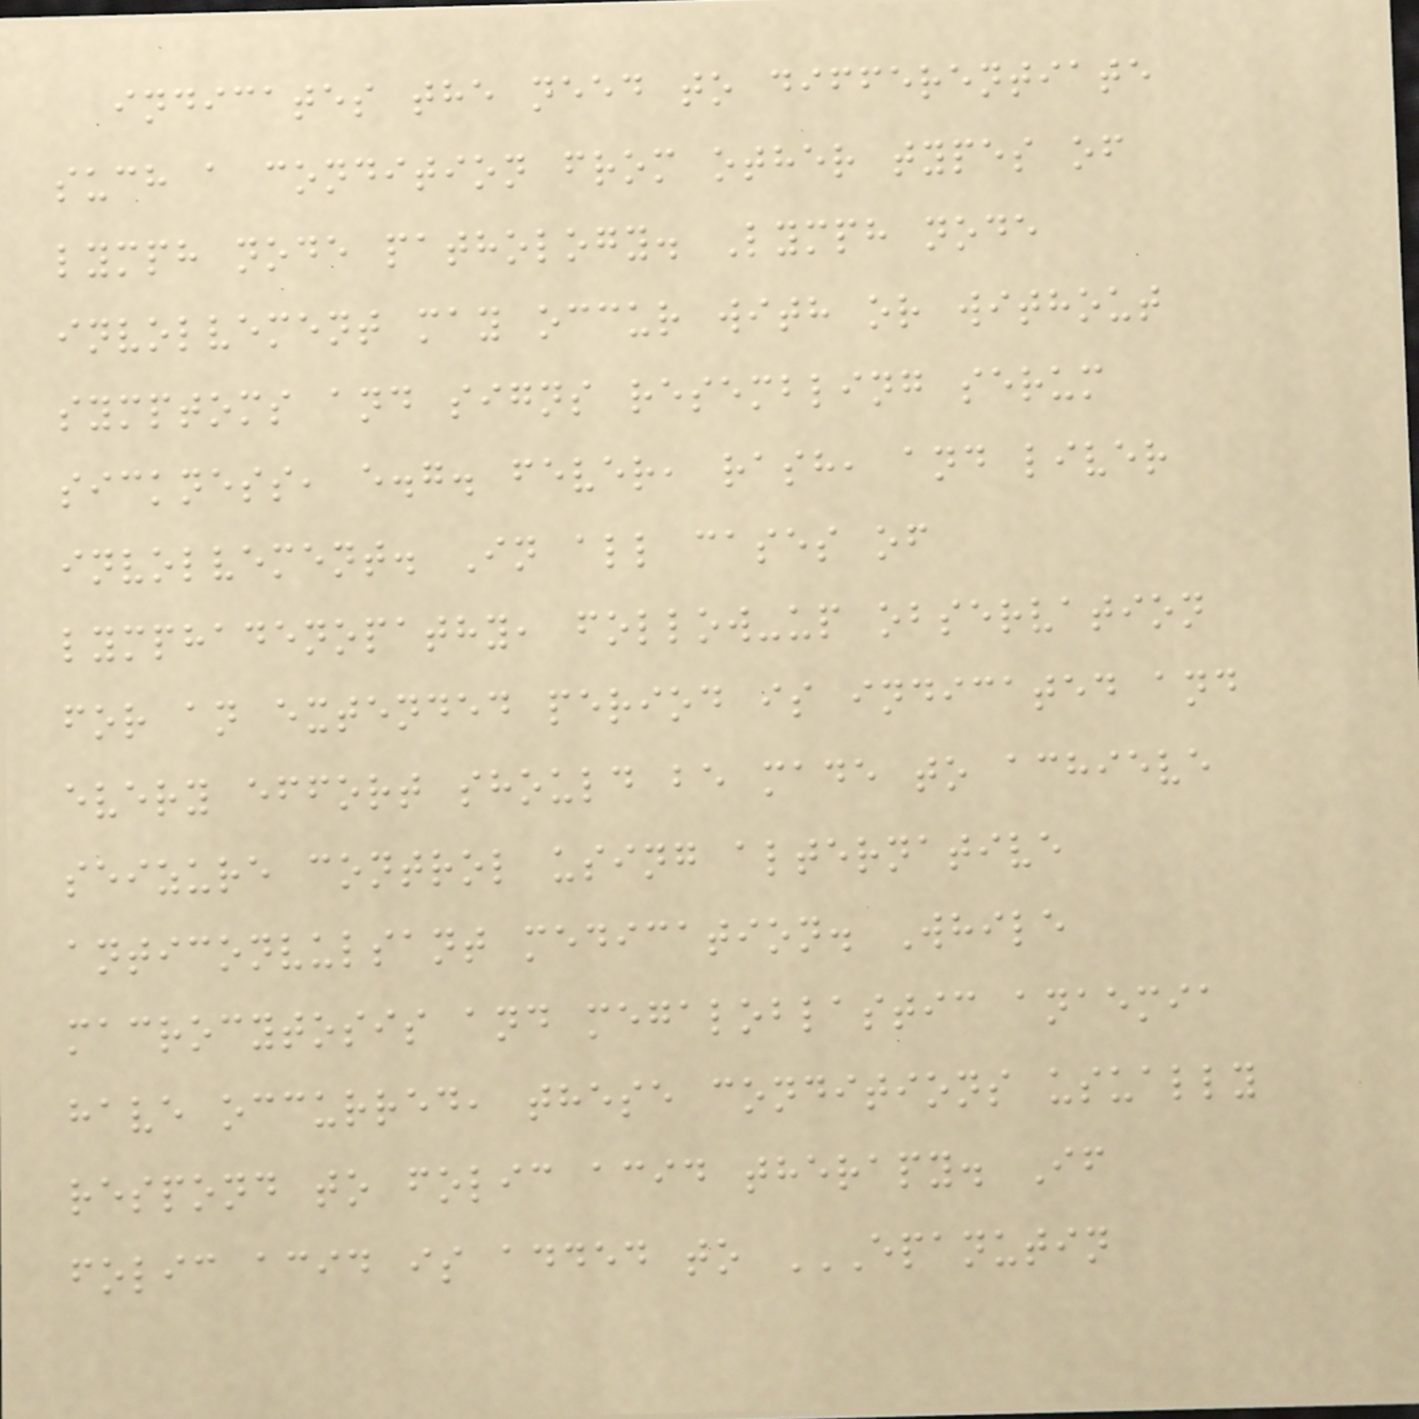indicates the need to differentiate
such a condition from other types of
lymph node pathology. Lymph node
involvement may occur with or without
symptoms and signs resembling serum
sickness, e.g. fever, rash, and liver
involvement. In all cases of
lymphadenopathy, follow-up observation
for an extended period is indicated and
every effort should be made to achieve
seizure control using alternative
anticonvulsant medication. While
macrocytosis and megaloblastic anaemia
have occurred, these conditions usually
respond to folic acid therapy. If
folic acid is added to EPANUTIN
